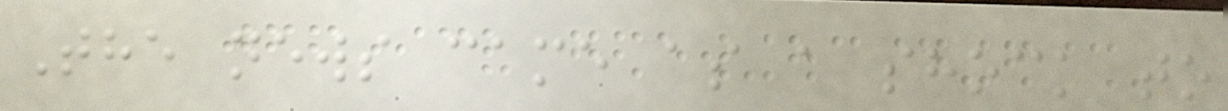The news came as a shock to
